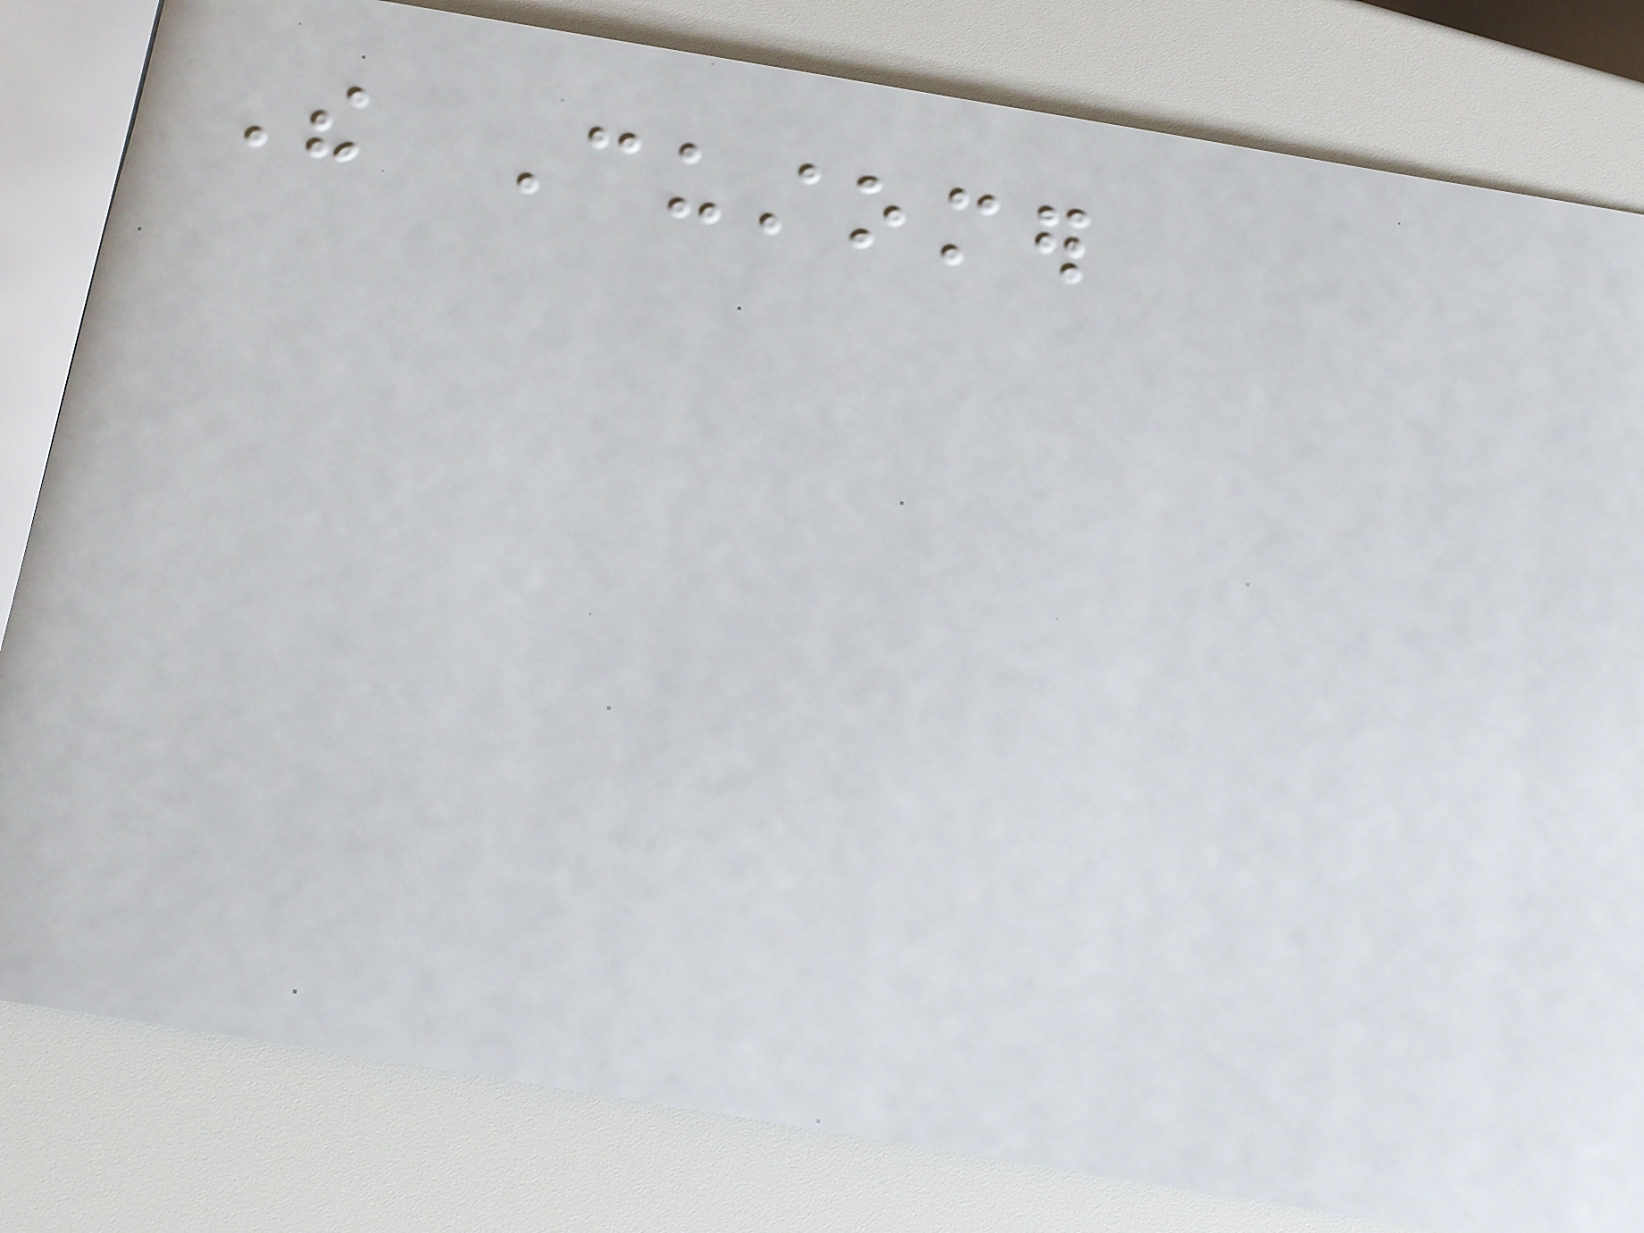The Customer
